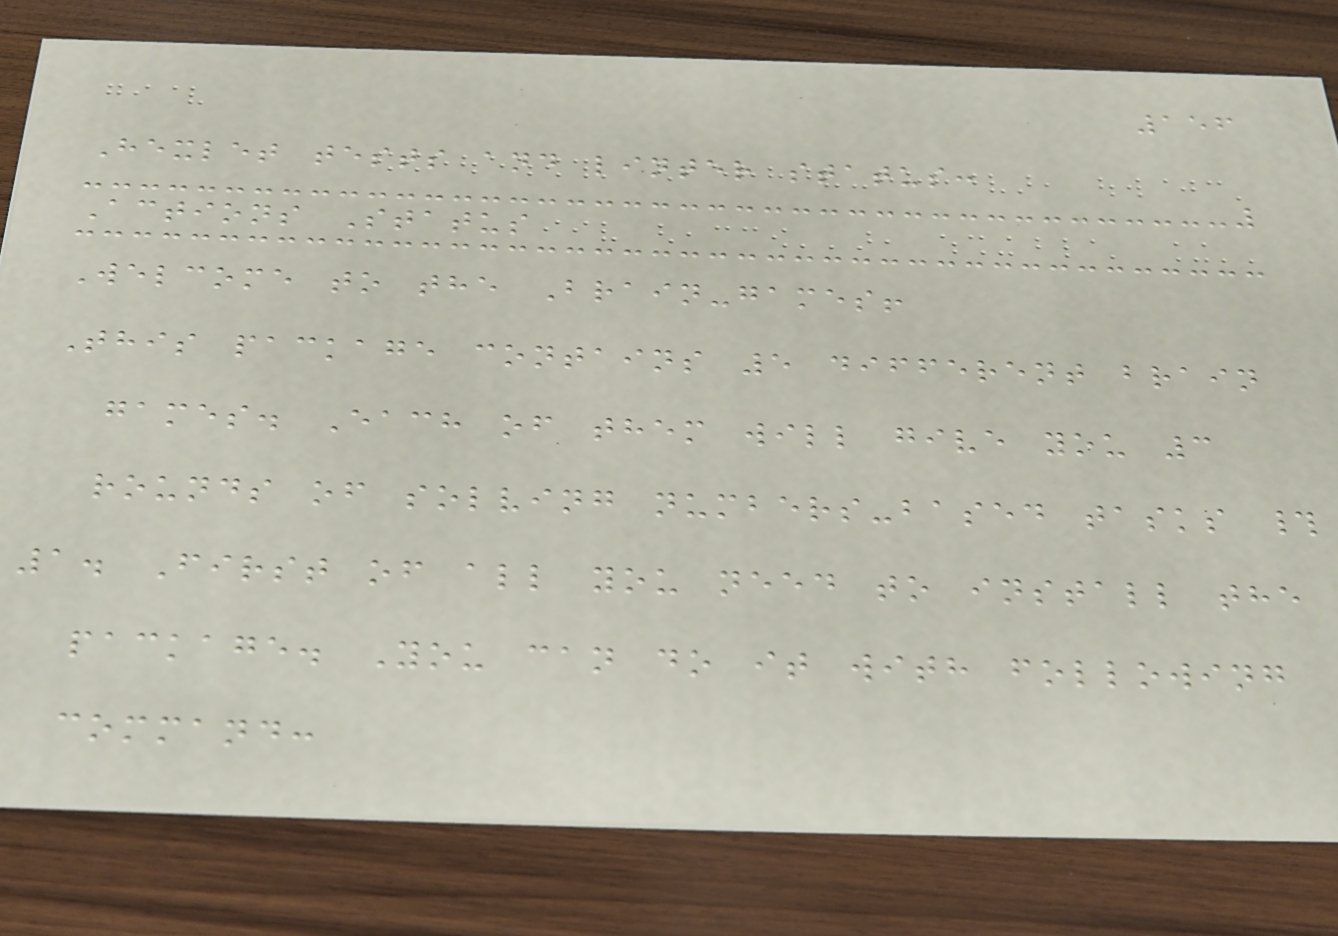156
Hexlet tests and linter status:
Actions Status
Welcome to the Brain-games!
This package contains 5 different brain
games. Each of them will give you 3
rounds of solving numbers-based tasks #
1. First of all you need to install the
package. You can do it with following
command:
